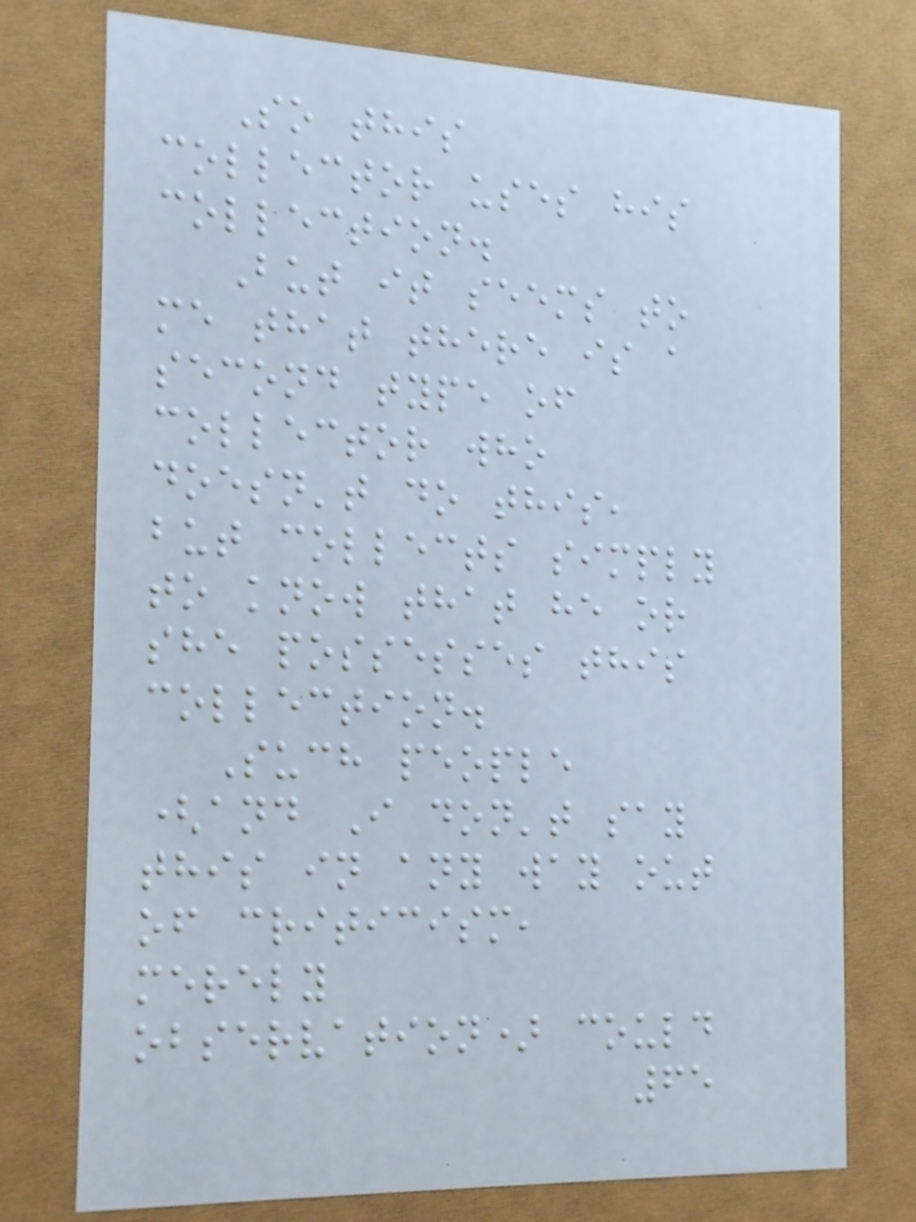So this
collector uses his
collection.
But it seems to
me that there is a
second type of
collector who
doesn't do this,
but collects simply
to know that he or
she possesses this
collection.
Such people
(and I don't say
this in any way out
of criticism,
merely
observation) could
65
